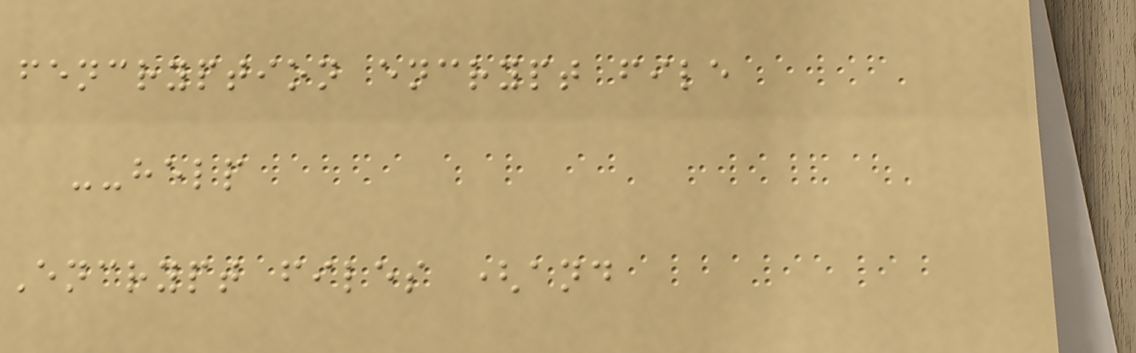fencryption encrypt file
--help
Encrypt files (and
